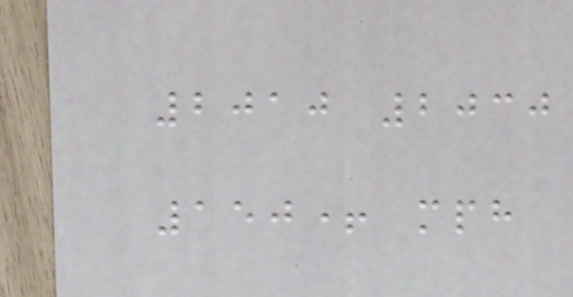2010 2030
150+ mph
